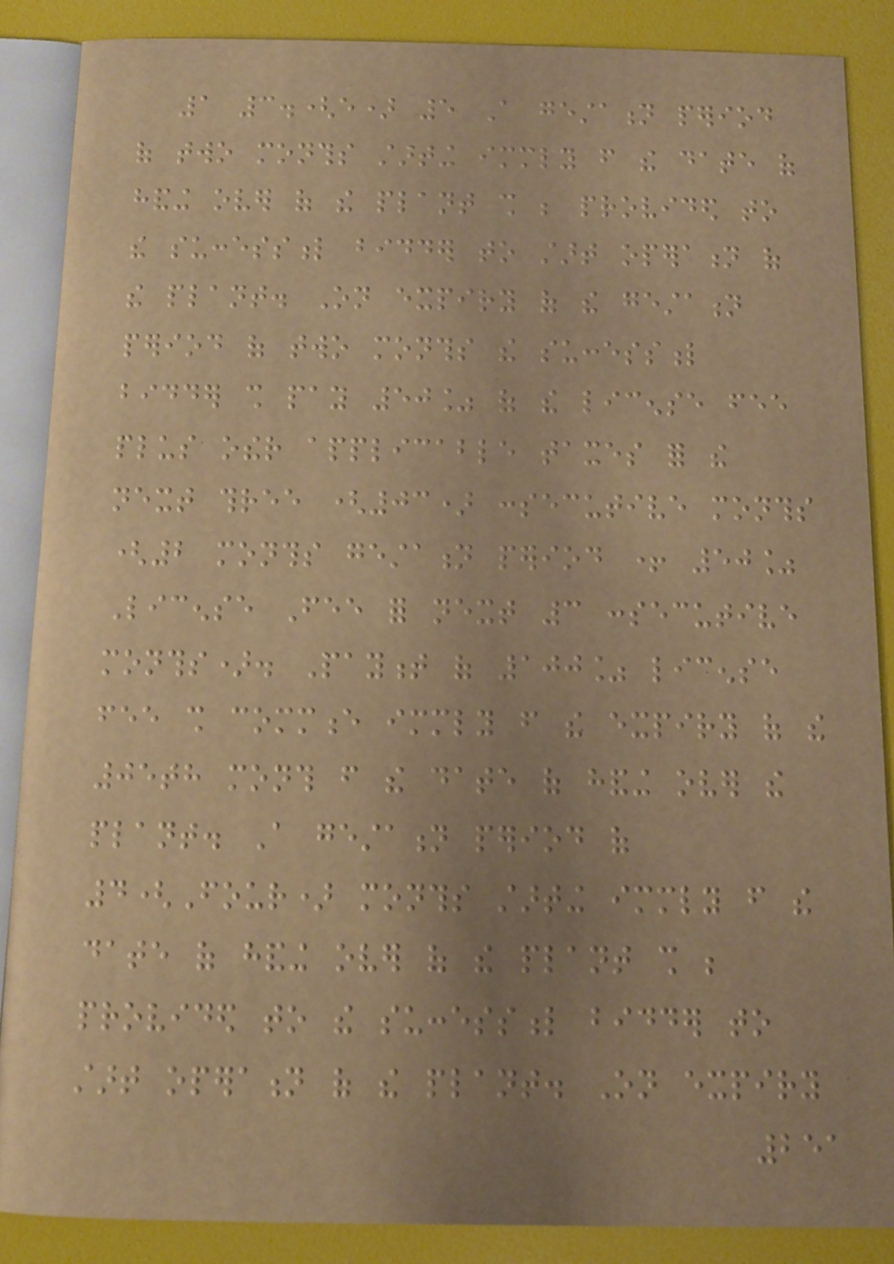1 3.(e) 5 A gestation period
of two months starting immediately from the date of
handing over of the plant shall be provided to
the successful bidder to start operation of
the plant. On expiry of the gestation
period of two months the successful
bidder shall pay 50% of the license fee
plus other applicable taxes for the
next three (03) consecutive months
(2 months gestation period + 50%
License Fee for next 3 consecutive
months). Payment of 100% license
fee shall commence immediately from the expiry of the
05th month from the date of handing over the
plant. A gestation period of
4(Four) months starting immediately from the
date of handing over of the plant shall be
provided to the successful bidder to
start operation of the plant. On expiry
251
